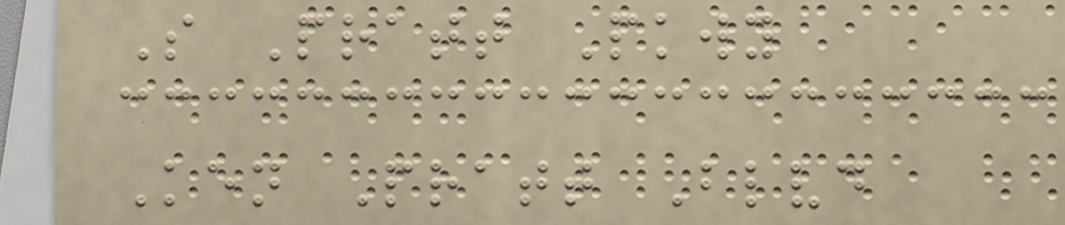S Pratt Pkwy
Ken Pratt Blvd
